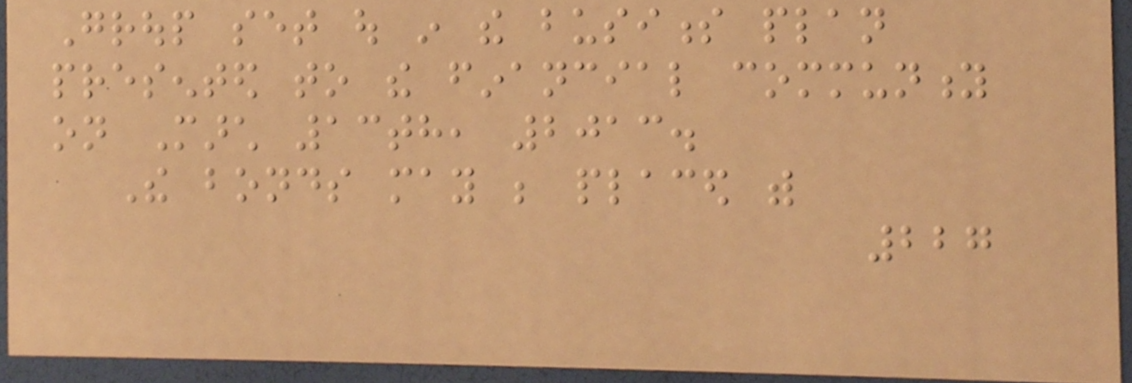Group set out in the business plan
presented to the financial community
on March 13th, 2013.
The bonds may be placed with
227
